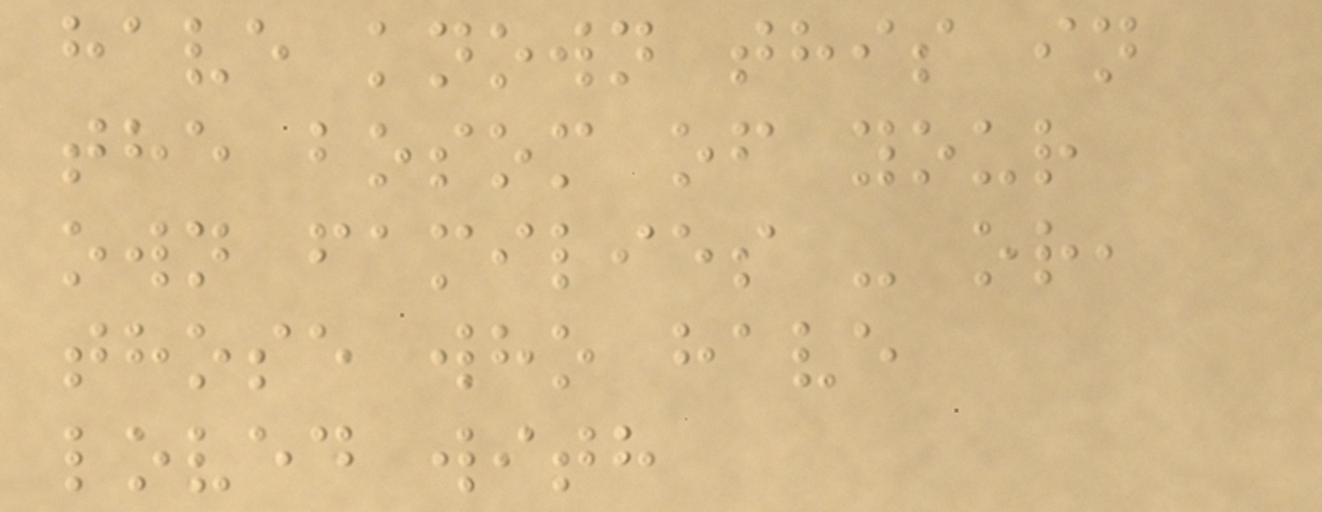have known this in
the bosom of your
own families - or,
those who have
loved with
